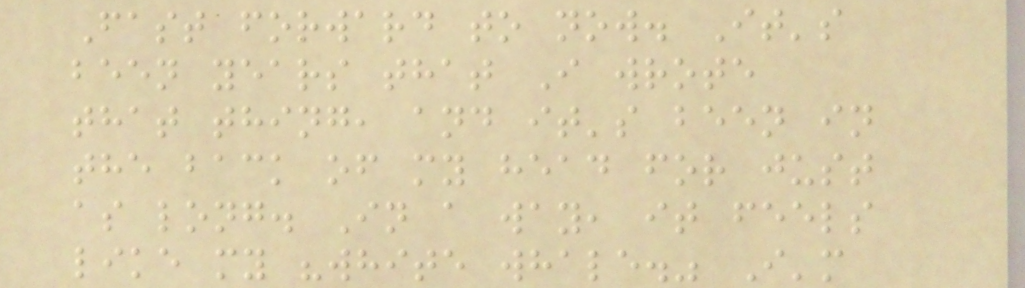Fast forward to now. It's
been years that I wrote
that thing, and it's been in
the back of my head for just
as long. In a way, it feels
like my "white whale." I'm
